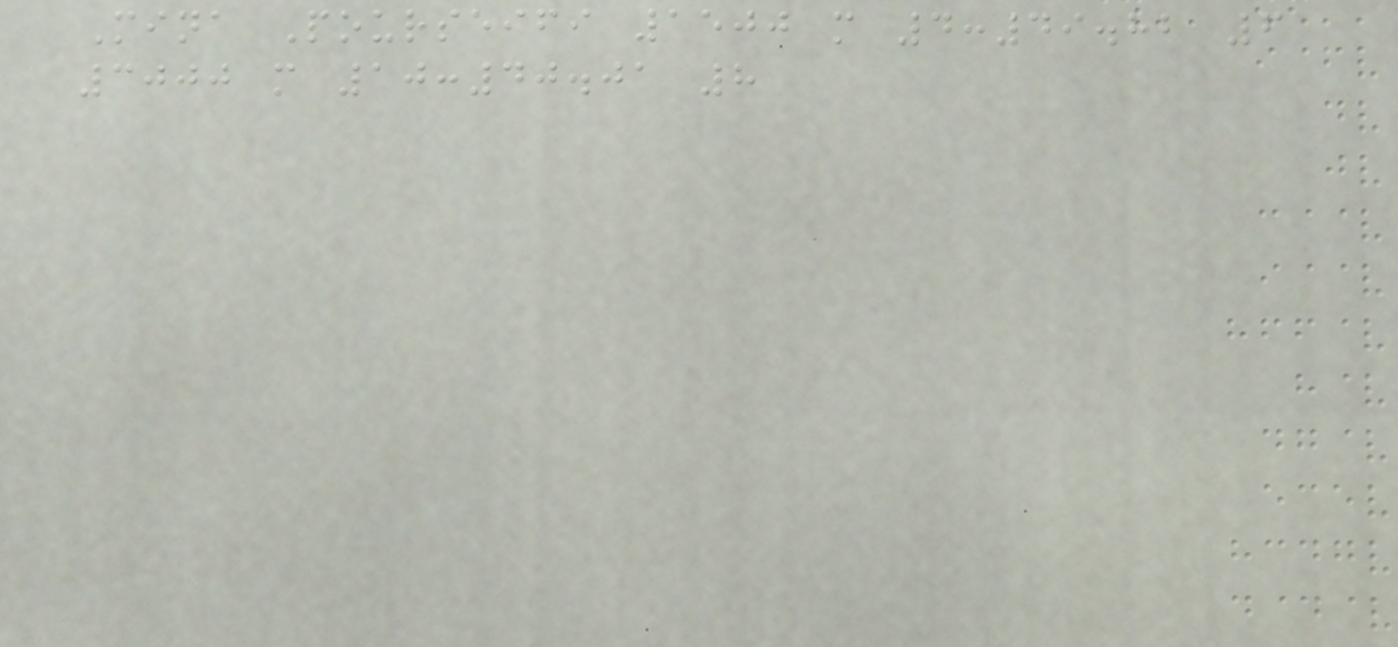Mina Pourseifi 1500 m 4:49.82 6
3000 m 10:40.01 8
